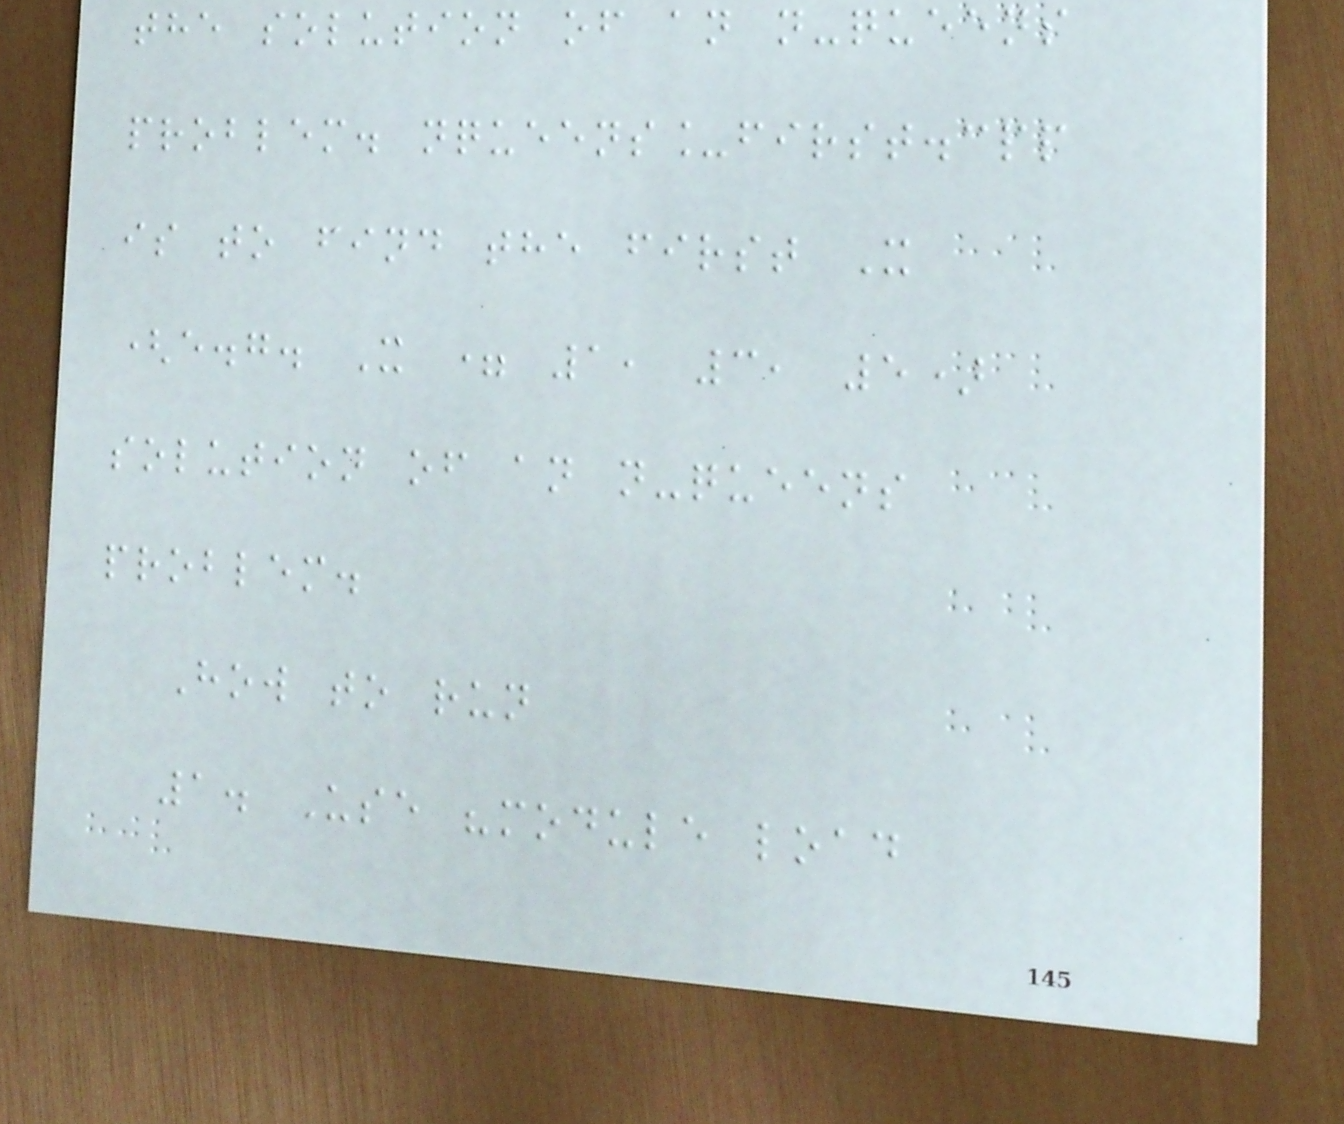the solution of an n-queens
problem. nqueens_first.cpp
is to find the first X
(e.g. X = 1, 3, 5)
solution of an n-queens
problem.
How to run
1. Use "module load
